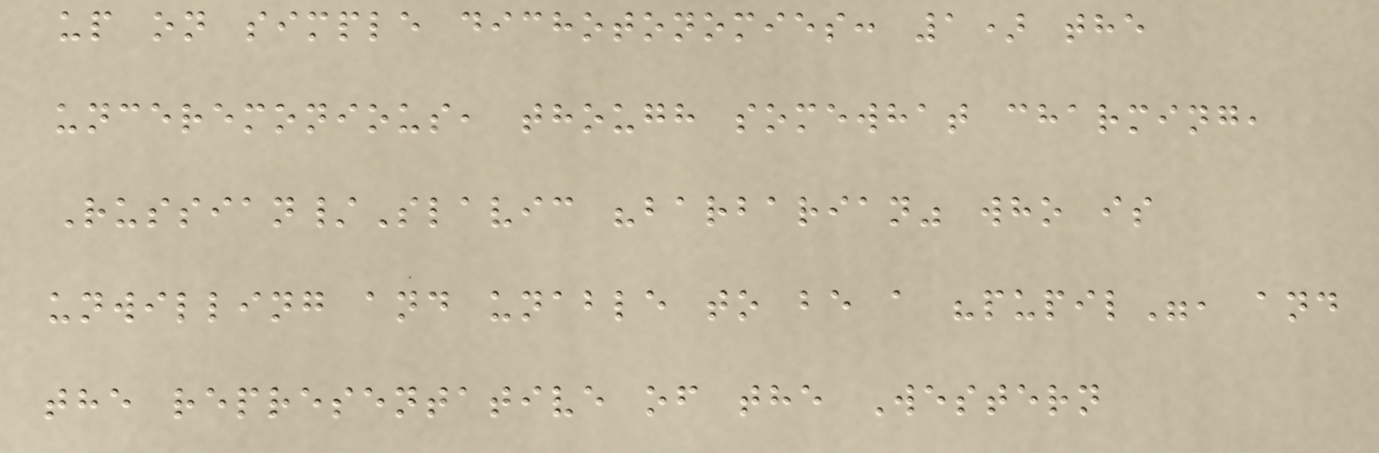up on simple dichotonomies: 1) the
unceremonious, though somewhat charming,
Russian/Slavic "barbarian" who is
unwilling and unable to be a "pupil", and
the representative of the Western
